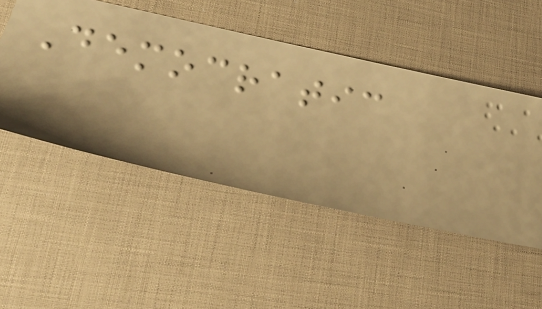Democratic
